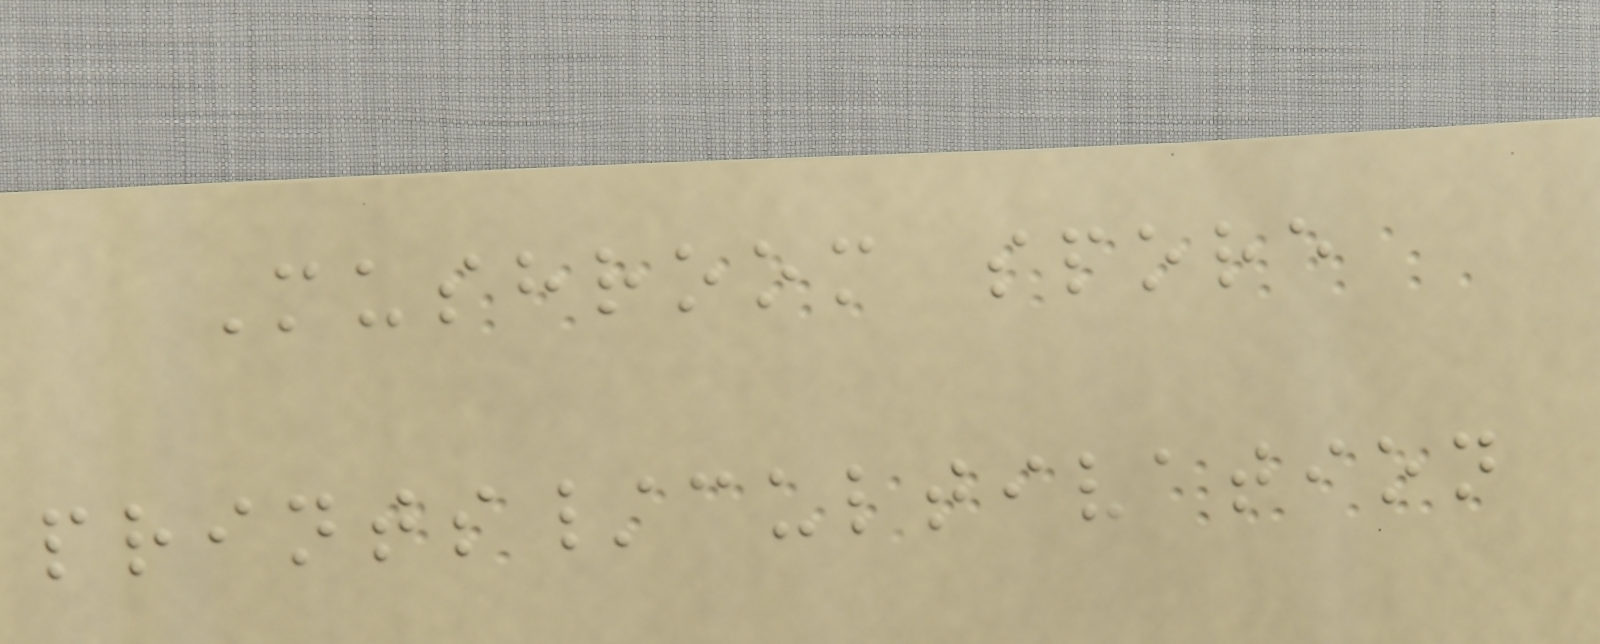Mushroom spore
prints/cultivation
